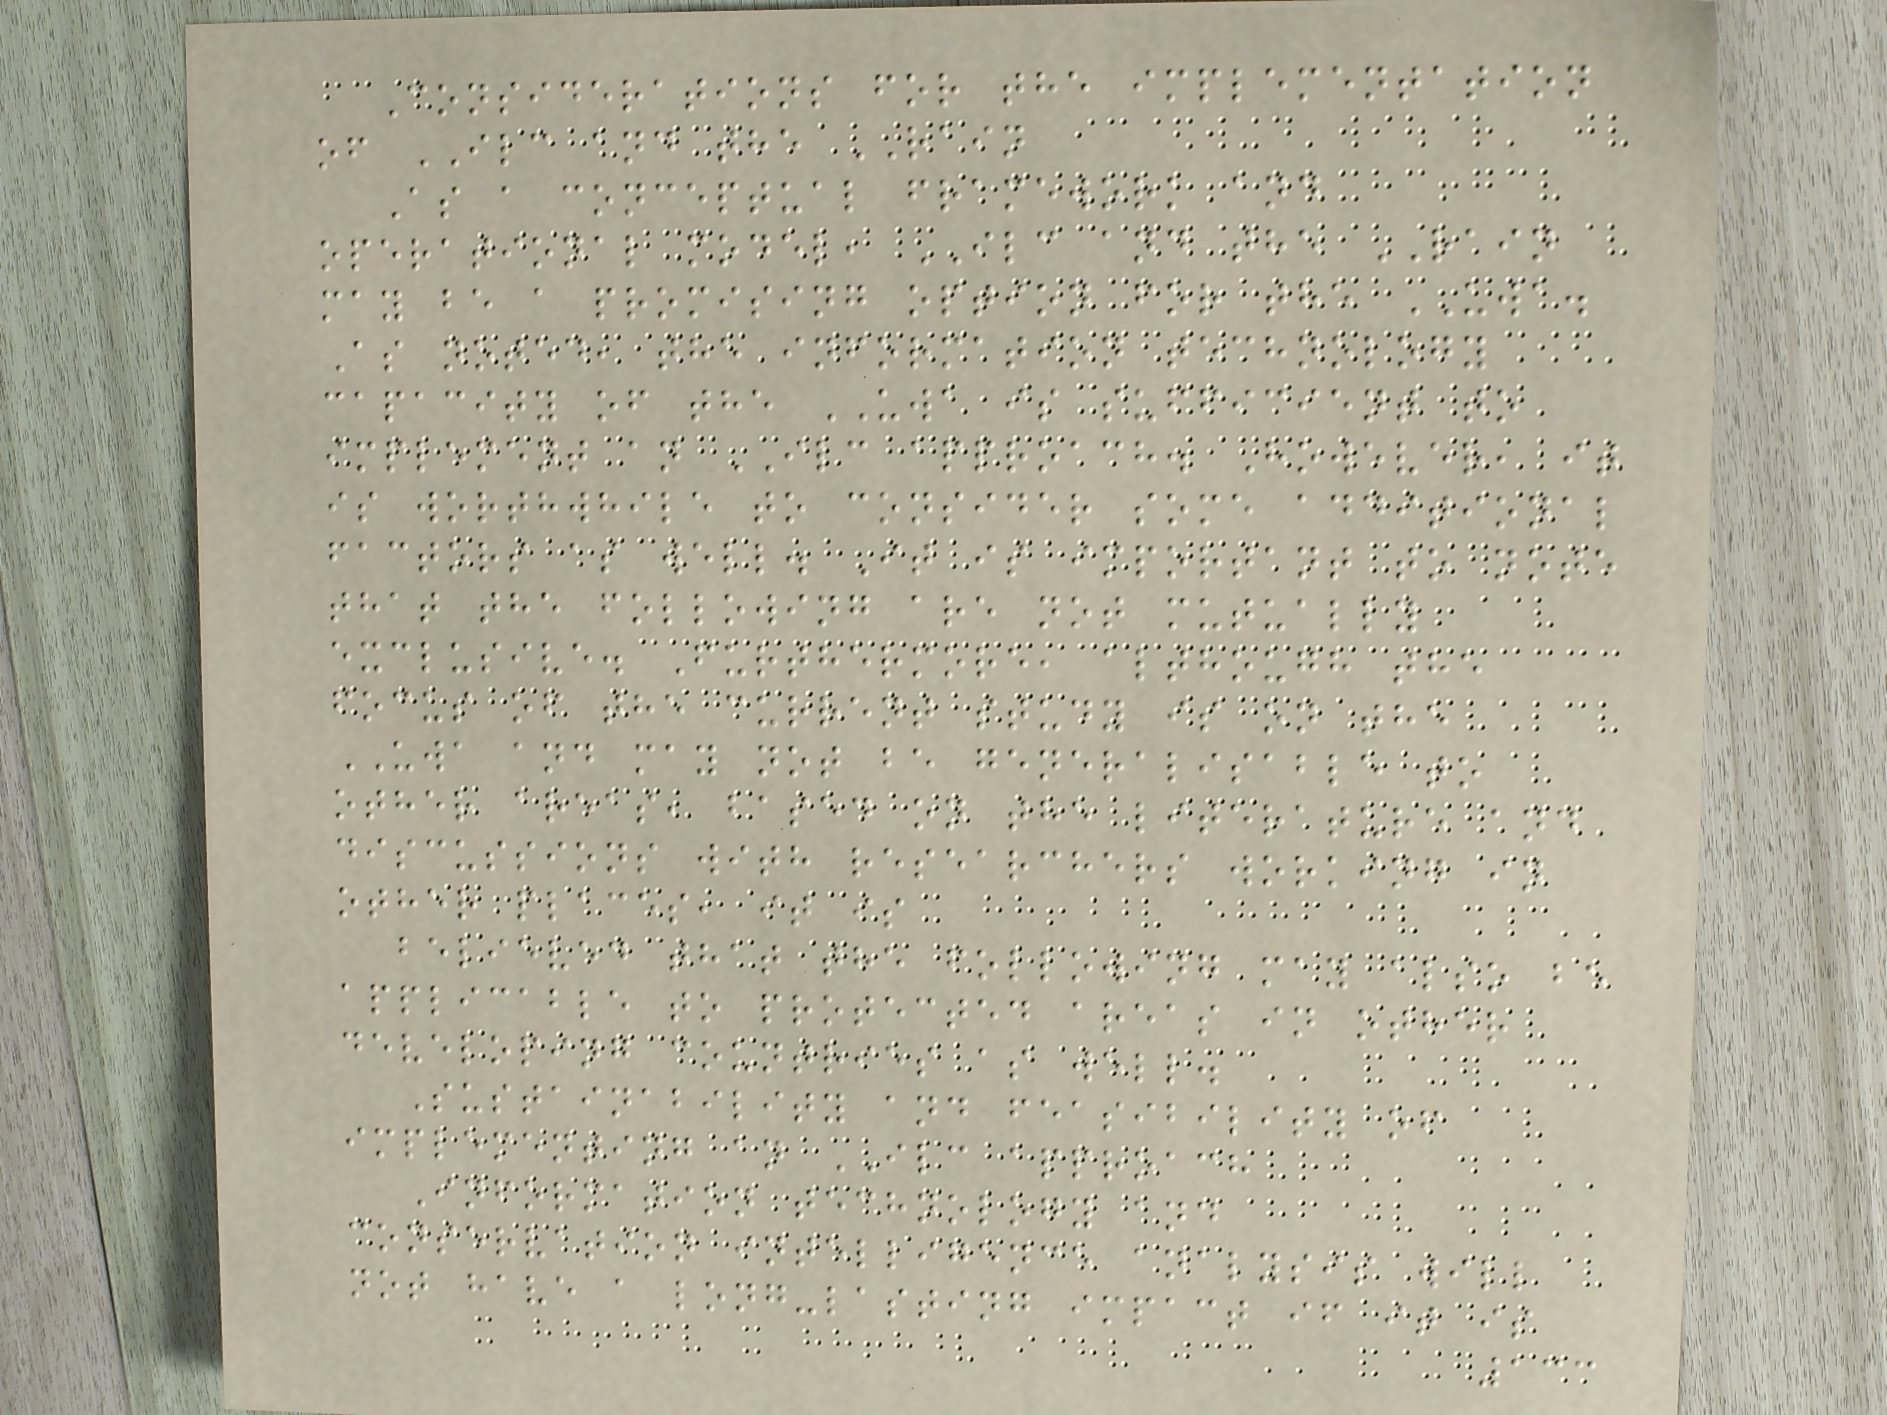Considerations for the implementation
of ILC and the RAIN
As a conceptual framework and
operational model, ILC and the RAIN
may be a promising option for the UWA.
As noted, the information technology
capacity of the UWA is sufficient to
implement an ILC approach. However, it
is worthwhile to consider some additional
factors as well. It is important to note
that the following are not mutually
exclusive. Furthermore, although the
focus of the current study is on the
UWA and may not be generalisable to
other areas, based on the literature and
discussions with researchers working in
other places, it is
believed that the following may also be
applicable to protected areas in other
developing countries as well.
Sustainability and feasibility of
implementing an ILC approach
Information technology and
conservation intelligence analysis will
not have a long-lasting impact if it is
133
